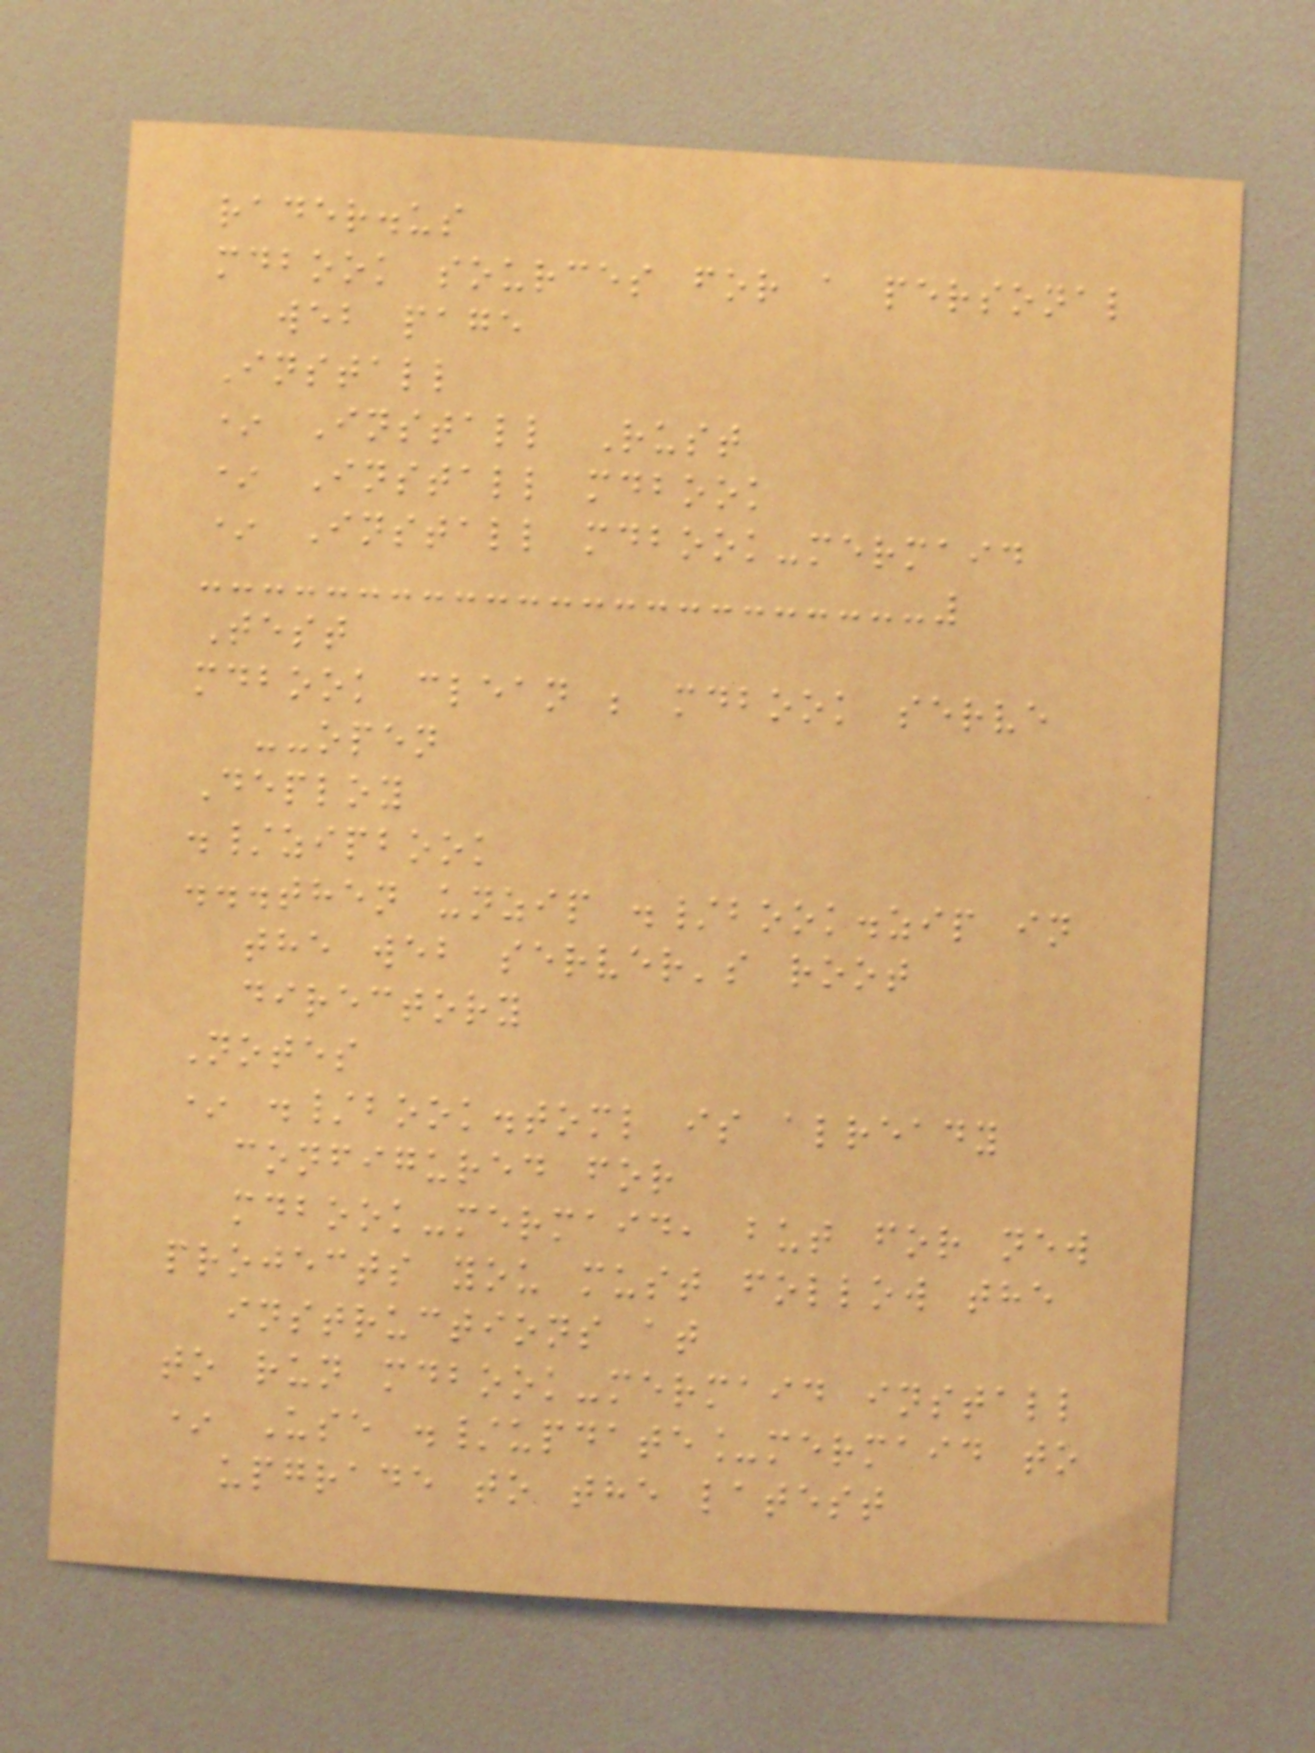rader.us
mdbook sources for a personal
web page
Install
* Install Rust
* Install mdbook
* Install mdbook-mermaid
Test
mdbook clean ; mdbook serve
--open
Deploy
./zipbook
...then unzip ./book.zip in
the web server's root
directory
Notes
* ./book.toml is already
configured for
mdbook-mermaid, but for new
projects you must follow the
instructions at
to run mdbook-mermaid install
* Use ./update_mermaid to
upgrade to the latest
